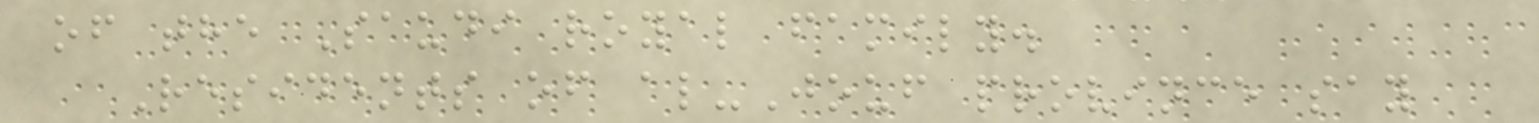of the Saudi royal family.
Residents of al-Jouf province say
